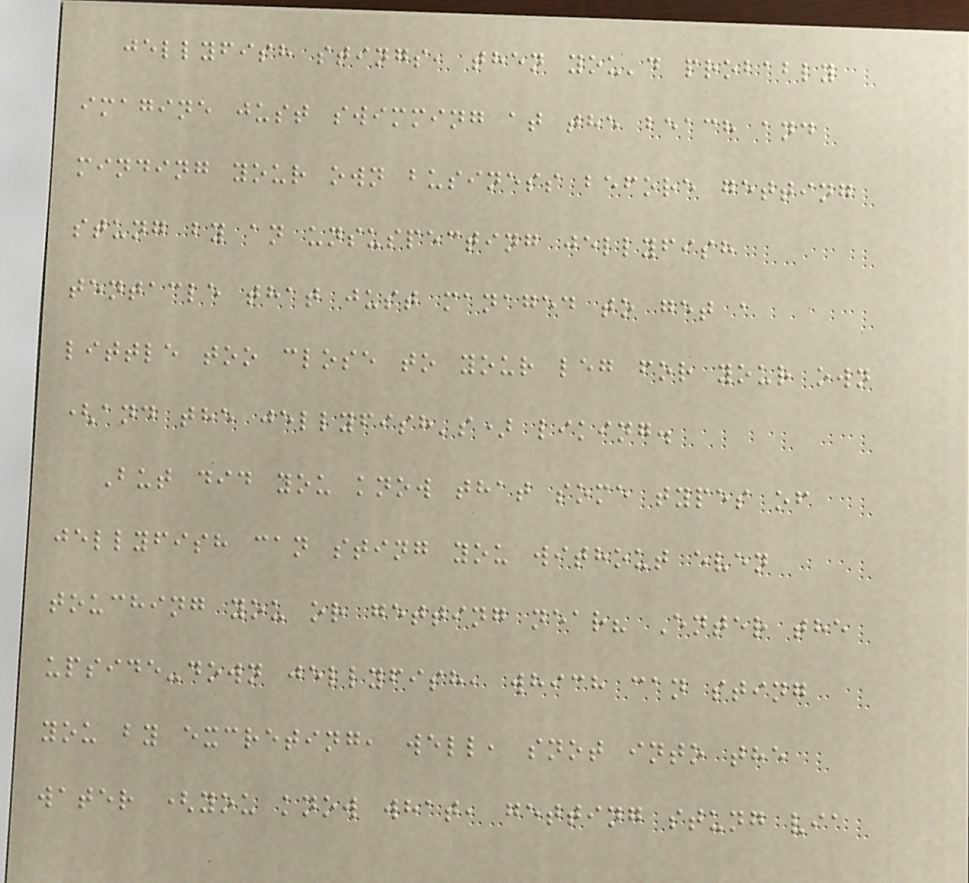jellyfish stings, then you'd probably
imagine just swimming at the beach and
minding your own business before getting
stung by an unsuspecting jellyfish
tentacle that just managed to get a
little too close to your leg for your own
(and the jellyfish's) liking.
But did you know that some types of
jellyfish can sting you without even
touching you or getting near? Enter the
upside-down jellyfish, which can sting
you by excreting, well, snot into the
water (you know what, getting stung via
